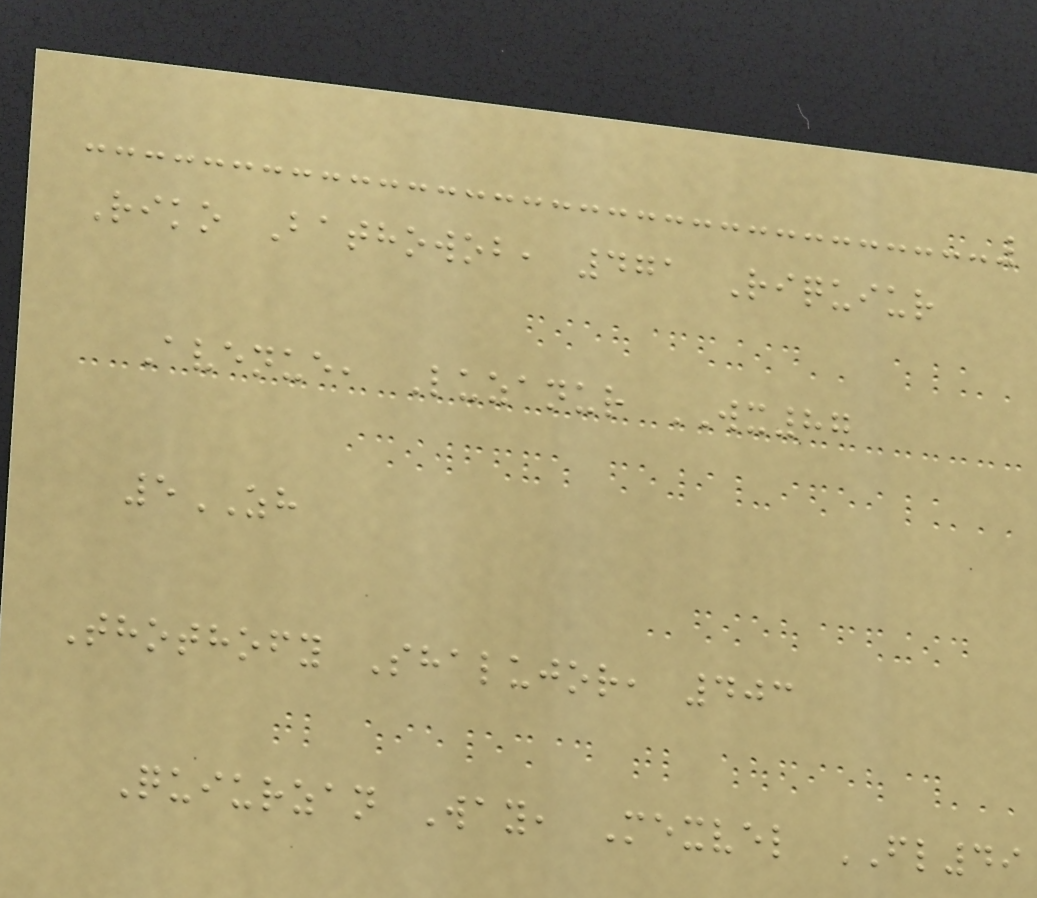Riko Bathowob, 471 Riquiur
Avenue, Luzanur WX87
5ZH
Thothofy Shalujor, 403
Quiurzan Way, Mexvel FL49
